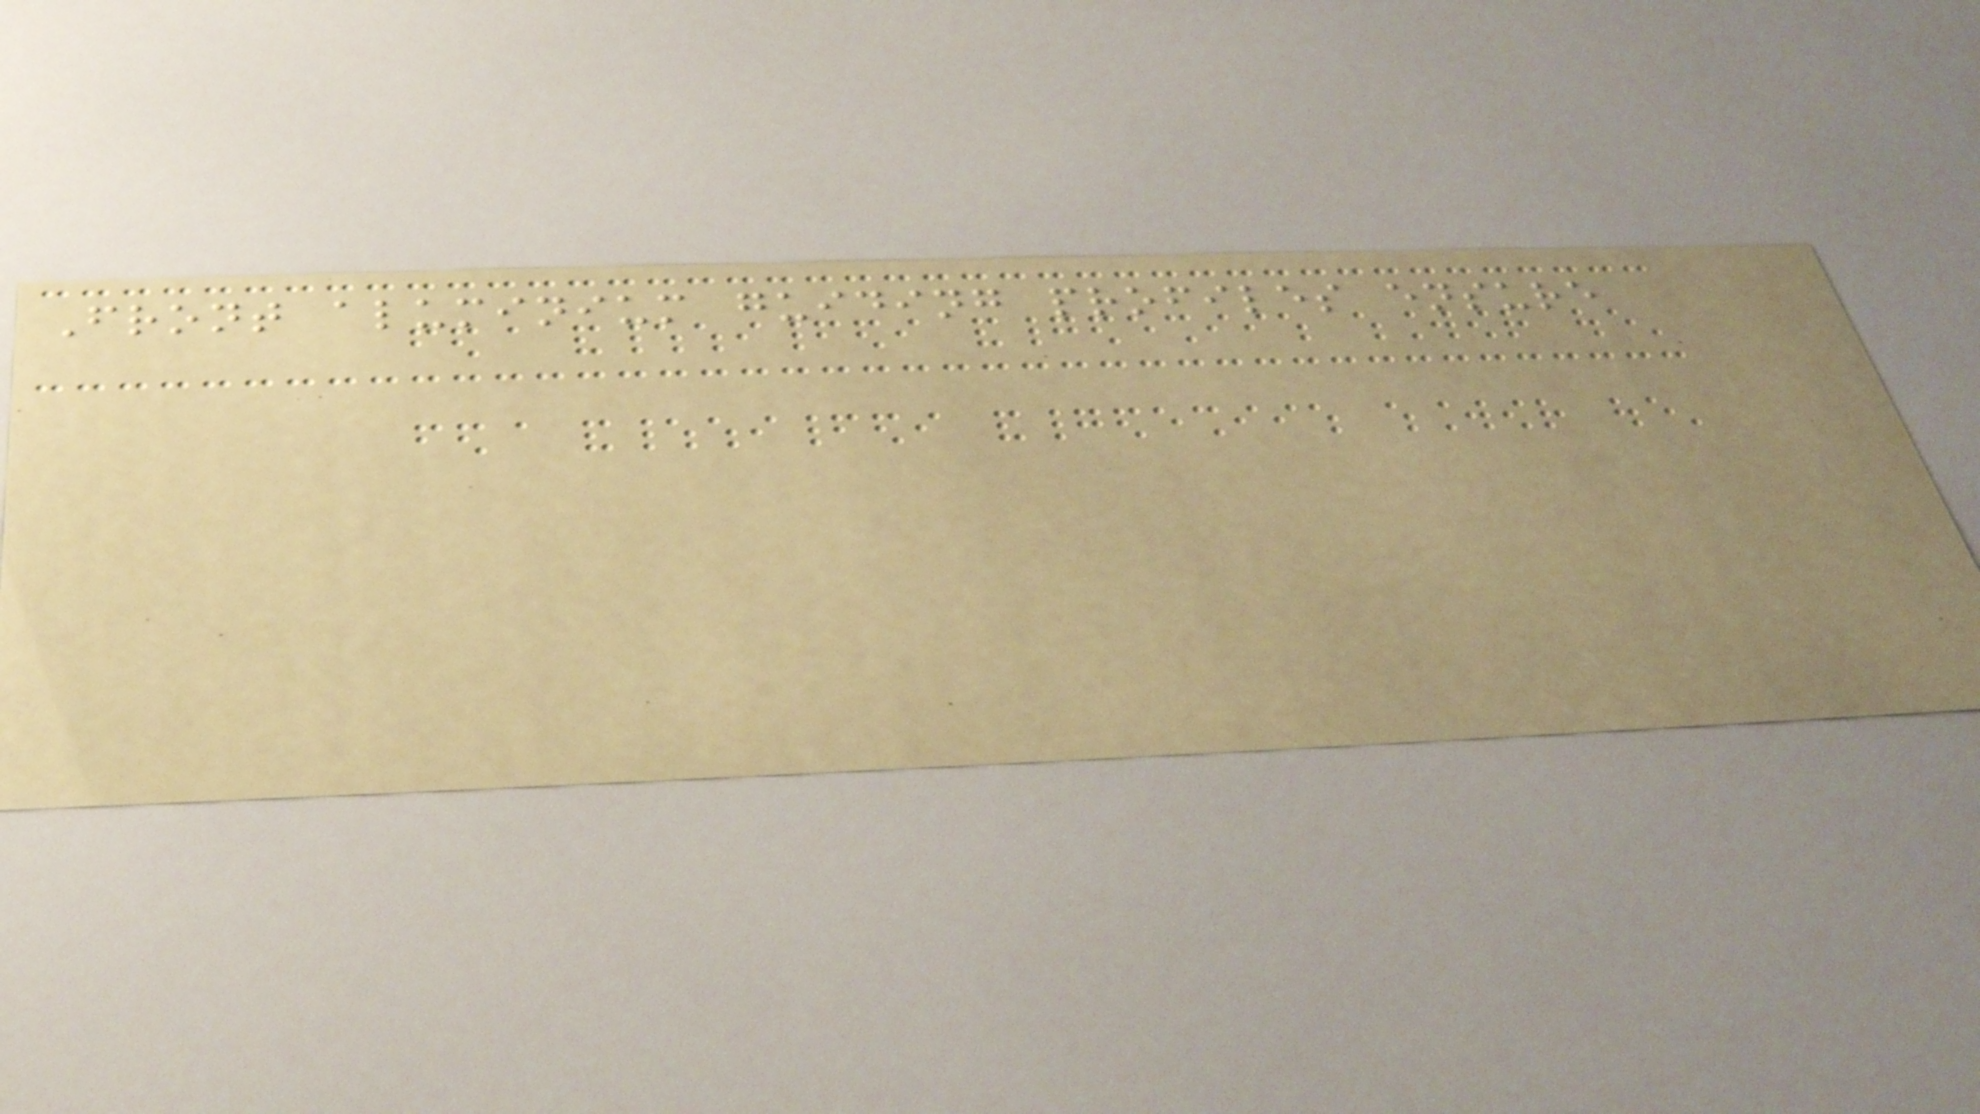Front aluminium guiding profiles ensure
